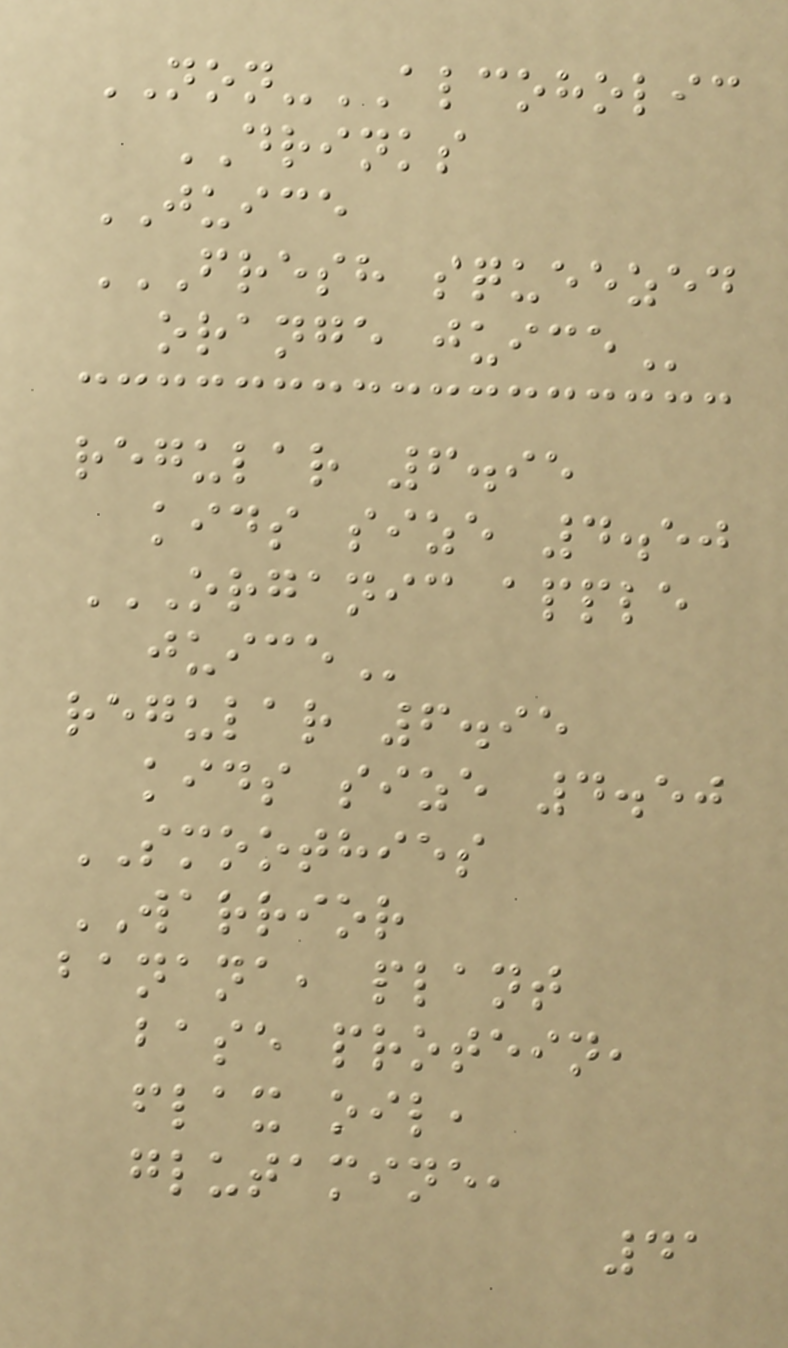NON-ALCOHOLIC
DRINKS
JUICE
FRESH SQUEEZED
ORANGE JUICE
regular 6.95
kids size 4.50
ORGANIC APPLE
JUICE
regular 6.95
kids size 4.50
SMOOTHIES
WARRIOR
banana, plant
base protein,
flax oil,
glutamine,
41
